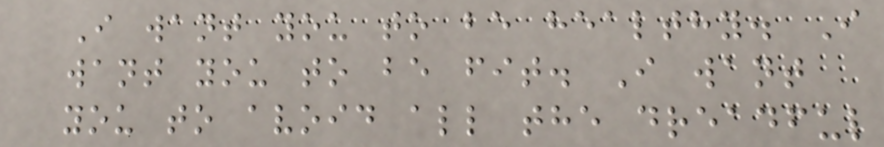I want you to be healthy. I
want you to be fit. I want
you to avoid all the dreadful
